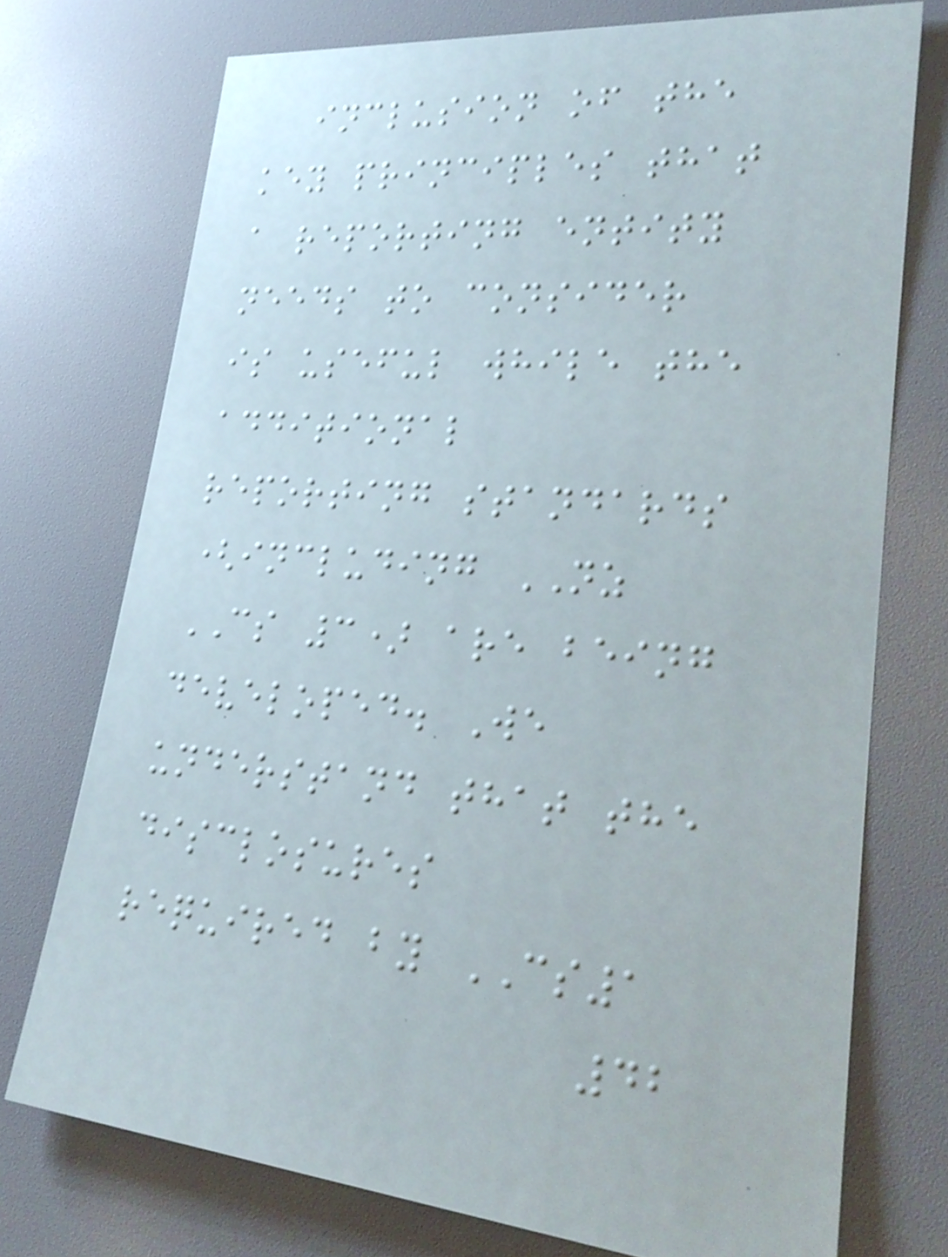inclusion of the
key principles that
a reporting entity
needs to consider
is useful while the
additional
reporting standards
(including NZ
CS 3) are being
developed. We
understand that the
disclosures
required by CS1
42
